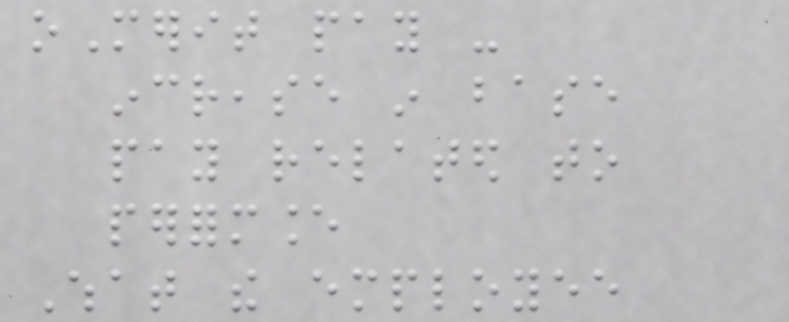oMerit pay -
increase in base
pay related to
performance
What the employee
